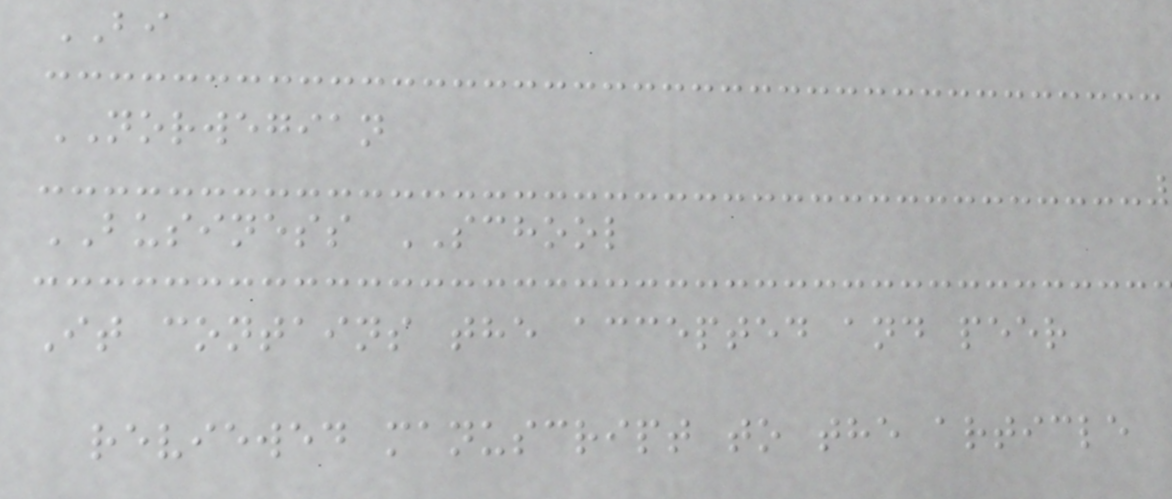BI
NORWEGIAN
BUSINESS SCHOOL
It contains the accepted and peer
reviewed manuscript to the article
